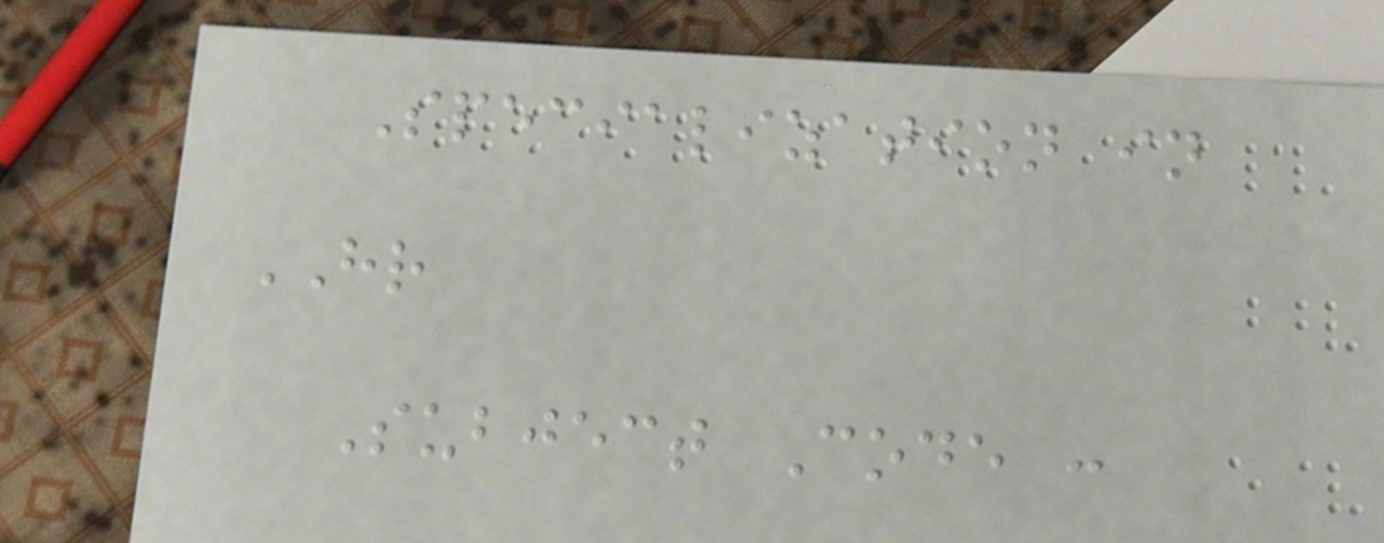Specialization in
HR
Subject Code :
